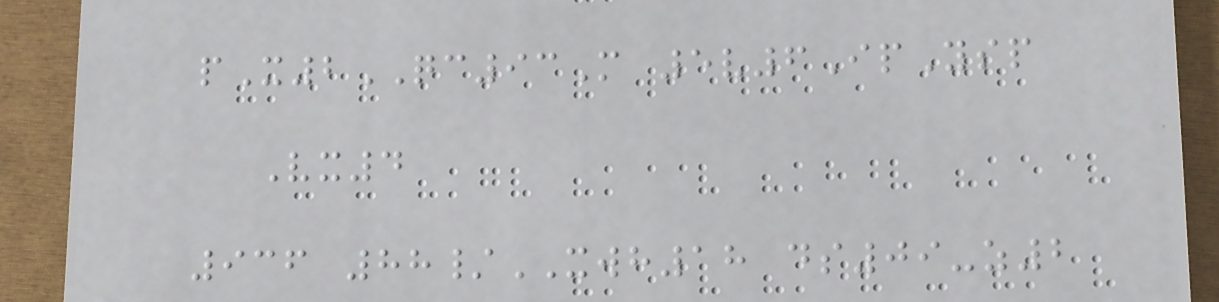pX2QC93M 5v6IpYsp
Vx4
936 88/XWH18 ds09-z2
